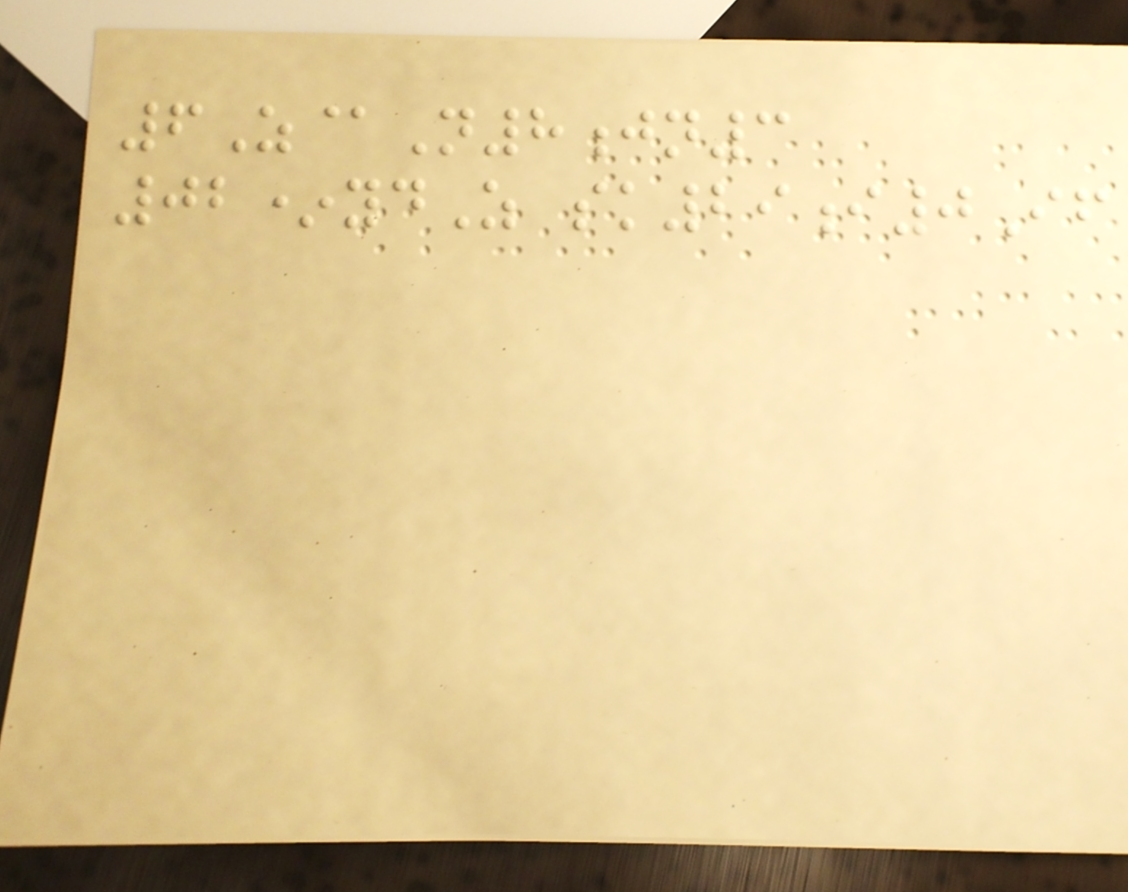6Z@N8jn3
02*ydZ sk29i0If
